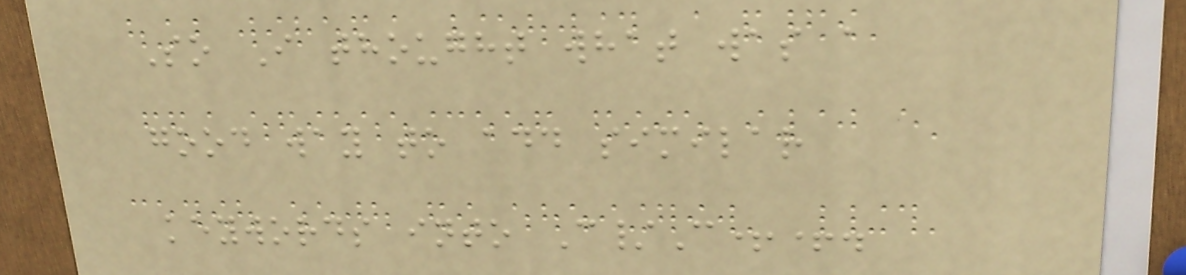So I thought what was a
good way to add similar
keywords into C/C++.
